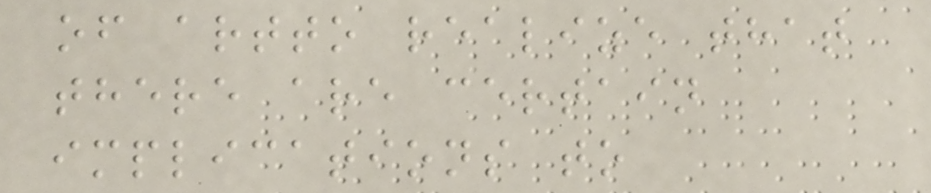of artto realize that
there are certain
implications to
